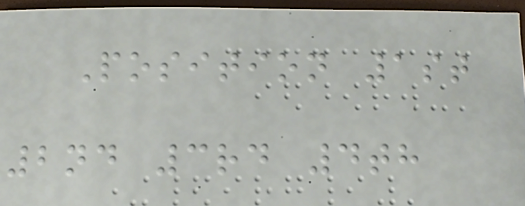Position 1st
2nd 3rd 4th
